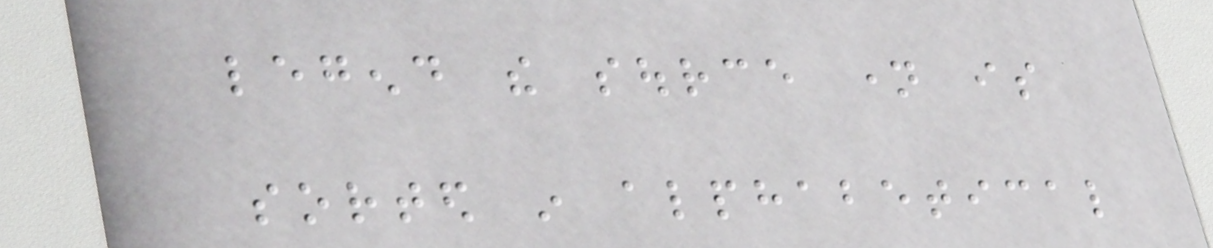legend the source name is
sorted in alphabetical
